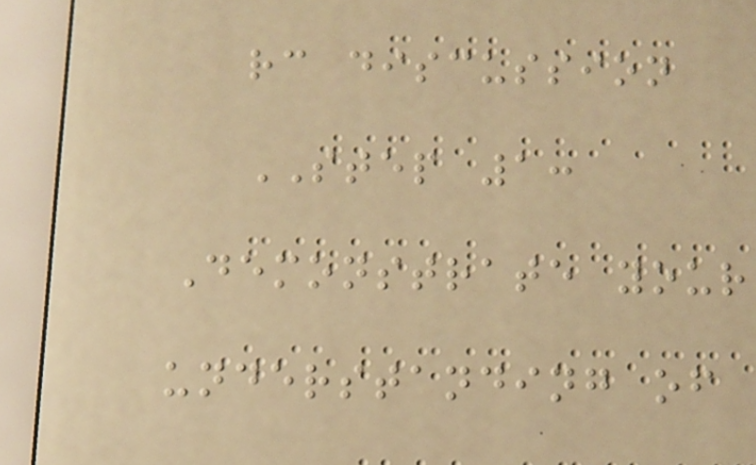rc discussion
STEP 1:
Demonstrate your
understanding of
